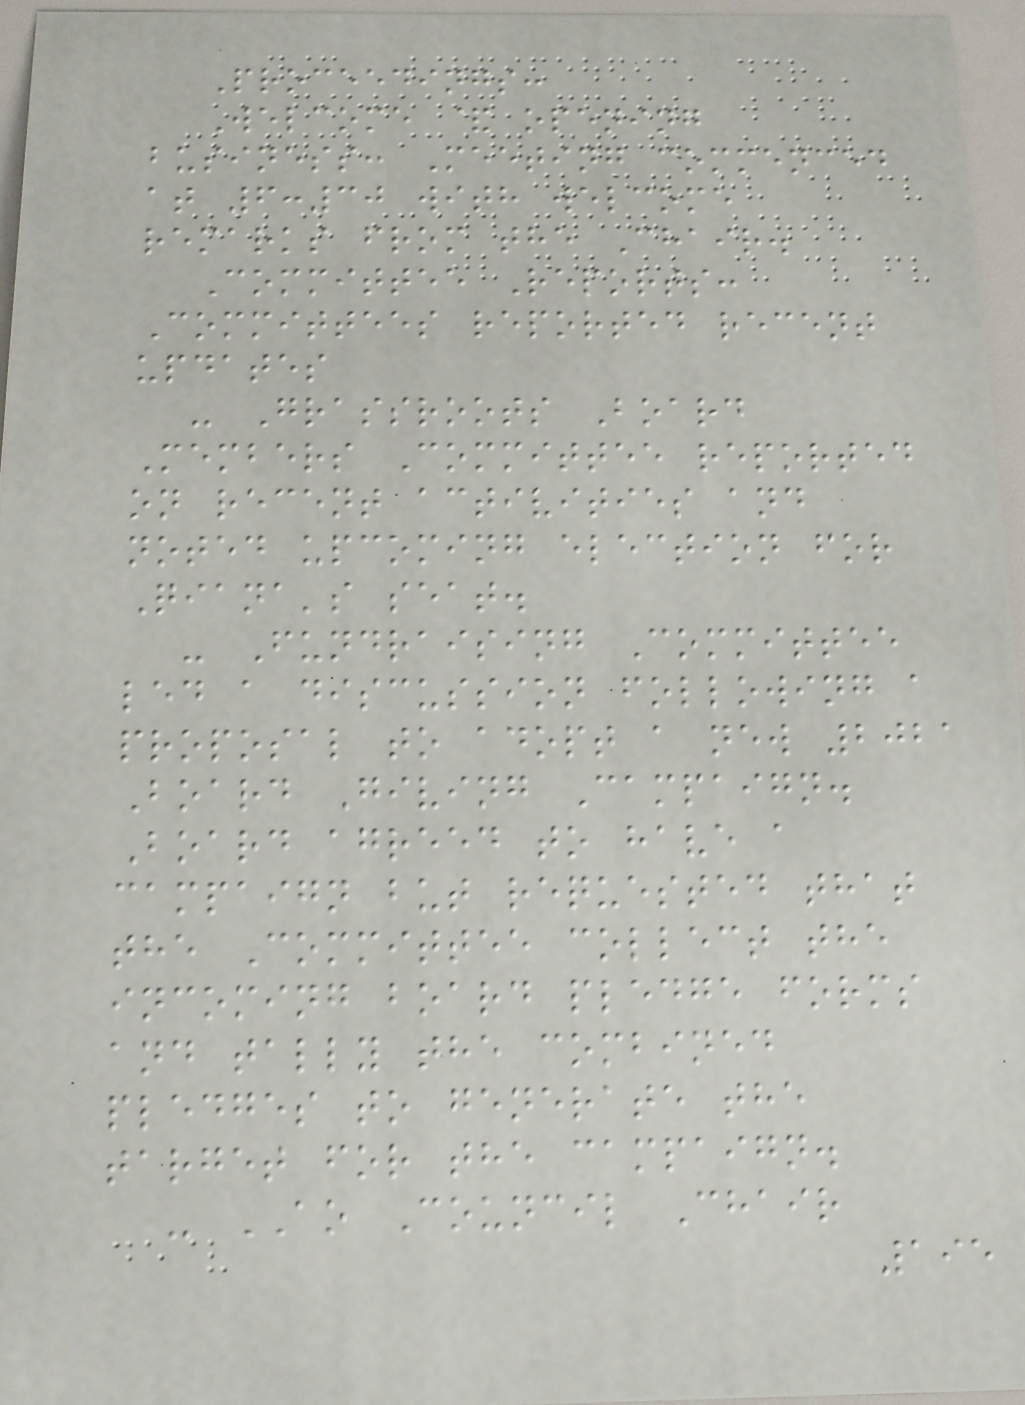Proceedings:
Welcome & opening
business: Meeting commenced
at 6:30 with welcome
remarks from the Chair.
Committee Reports:
Committees reported recent
updates
- Grassroots Board
Members Committee reported
on recent activities and
noted upcoming election for
Qiana's seat.
- Fundraising Committee
led a discussion following a
proposal to adopt a new 2021
Board Giving Campaign.
Board agreed to have a
campaign but requested that
the Committee collect the
incoming board pledge forms
and tally the combined
pledges to generate the
target for the campaign.
- AO Council Chair
195
